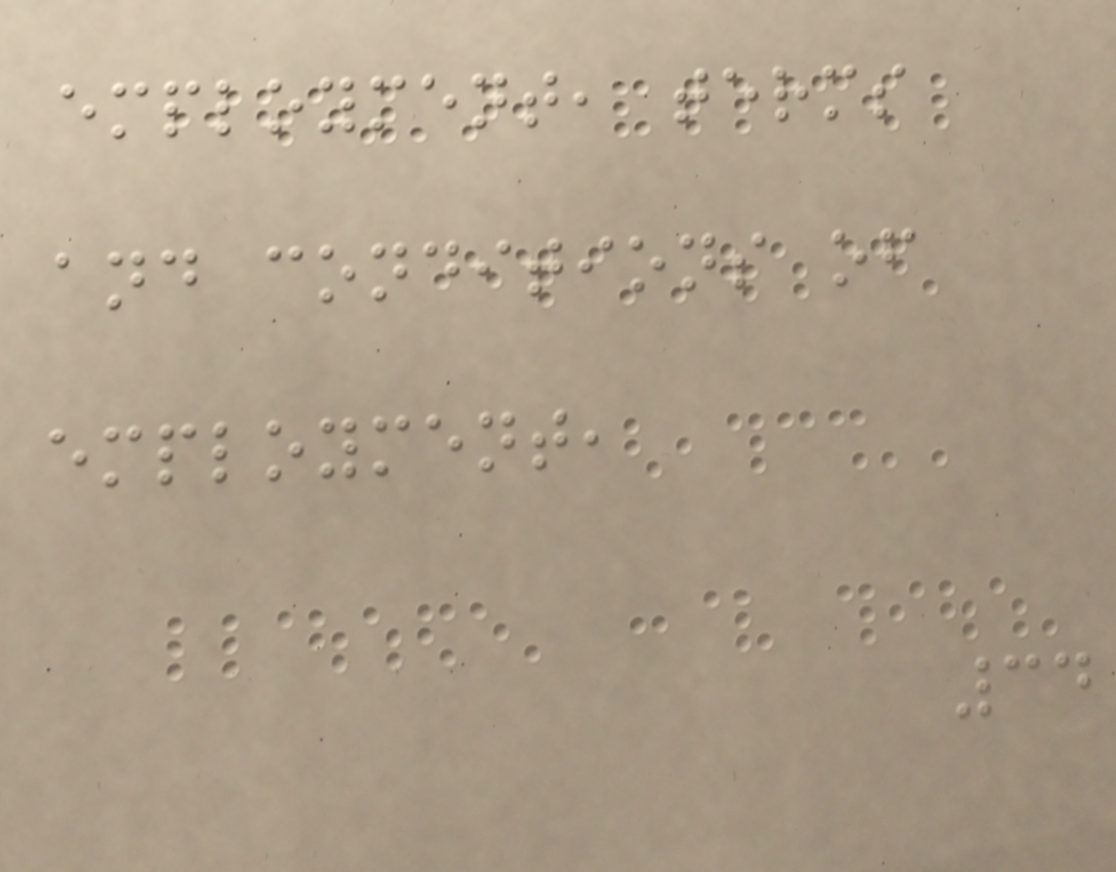employment, terms
and conditions of
employment,
34
